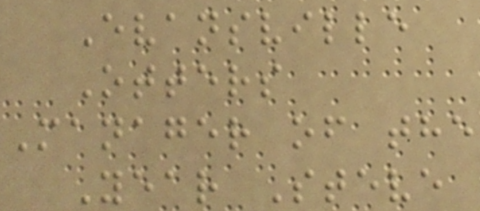Evansville
Otters
Manager of the
Year Steve
